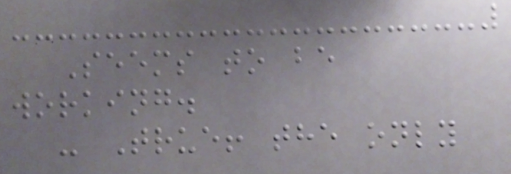Seems to be
working.
- True! the only
